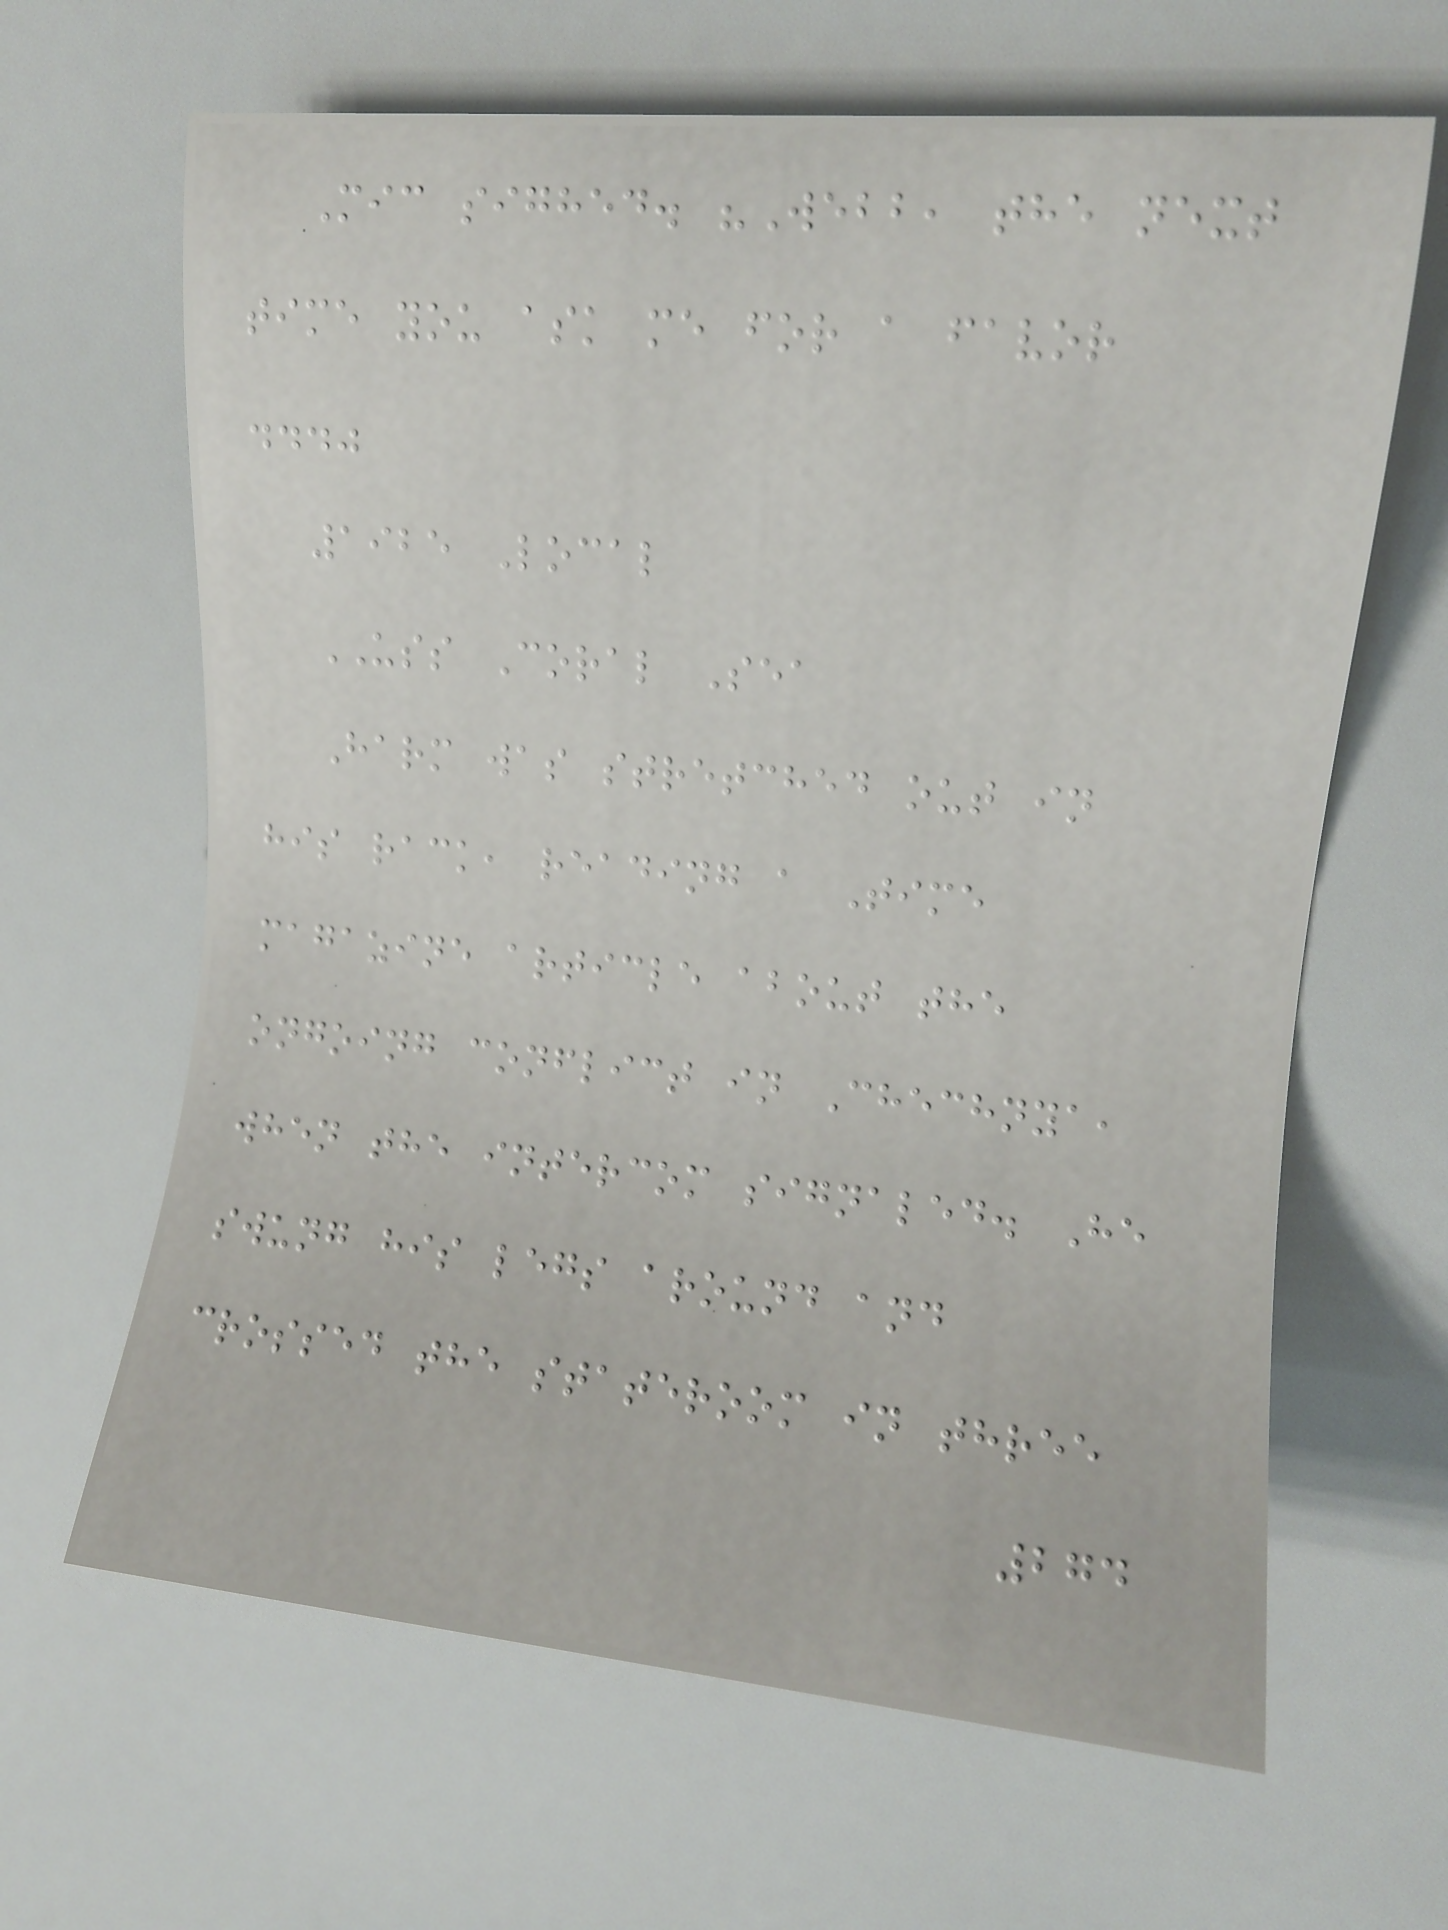Mic sighed. "Webb, the next
time you ask me for a favor
..."
1925 Local
USS Coral Sea
Harm was stretched out in
his rack, reading a Time
magazine article about the
ongoing conflict in Chechnya,
when the intercom signaled. He
swung his legs around and
crossed the stateroom in three
274
